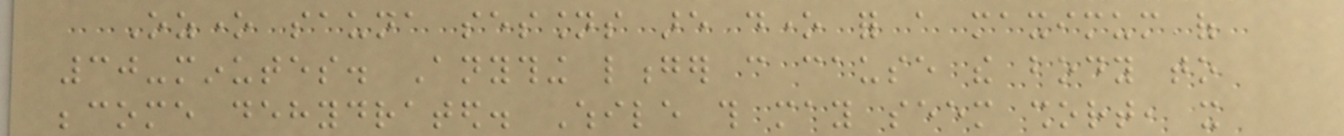Ozone sauna sessions are done for a maximum of
30-minutes. Anything longer can cause the body to
become dehydrated. While this may seem short, it
